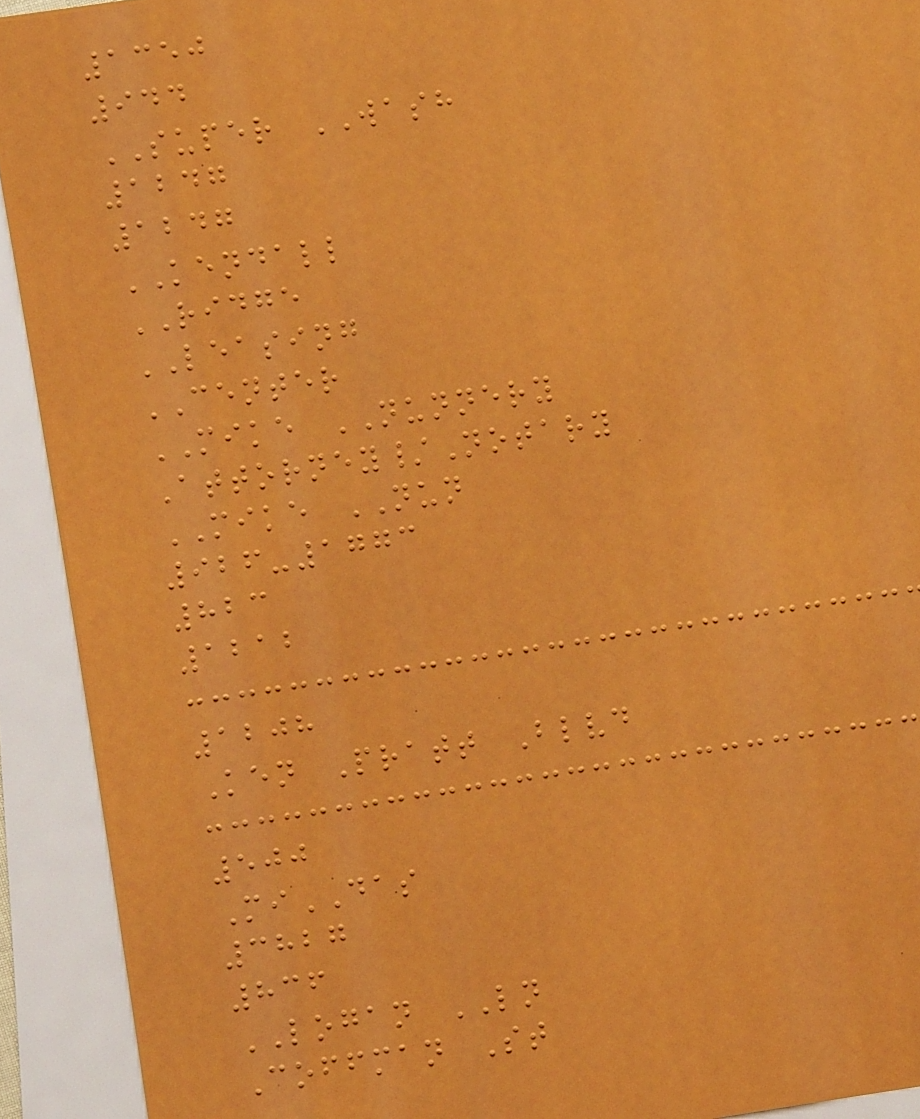1350
944
SUPER WASH
1247
1247
KENDALL
RIDGE
LEASING
CENTER
MIKE NUNNERY
Attorney/Notary
MIKE NUN
926-1773
823
1212
1208
Ken Pratt Blvd
500
MiDAS
3827
836
LOGAN LN
Coffman St
